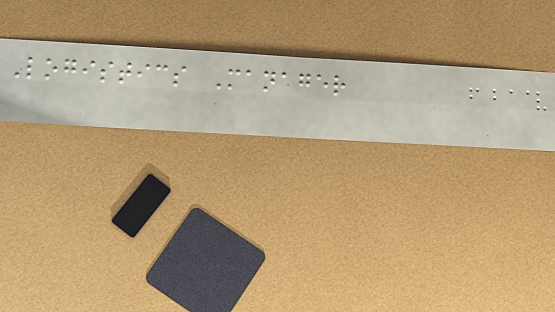Logistics Manager
